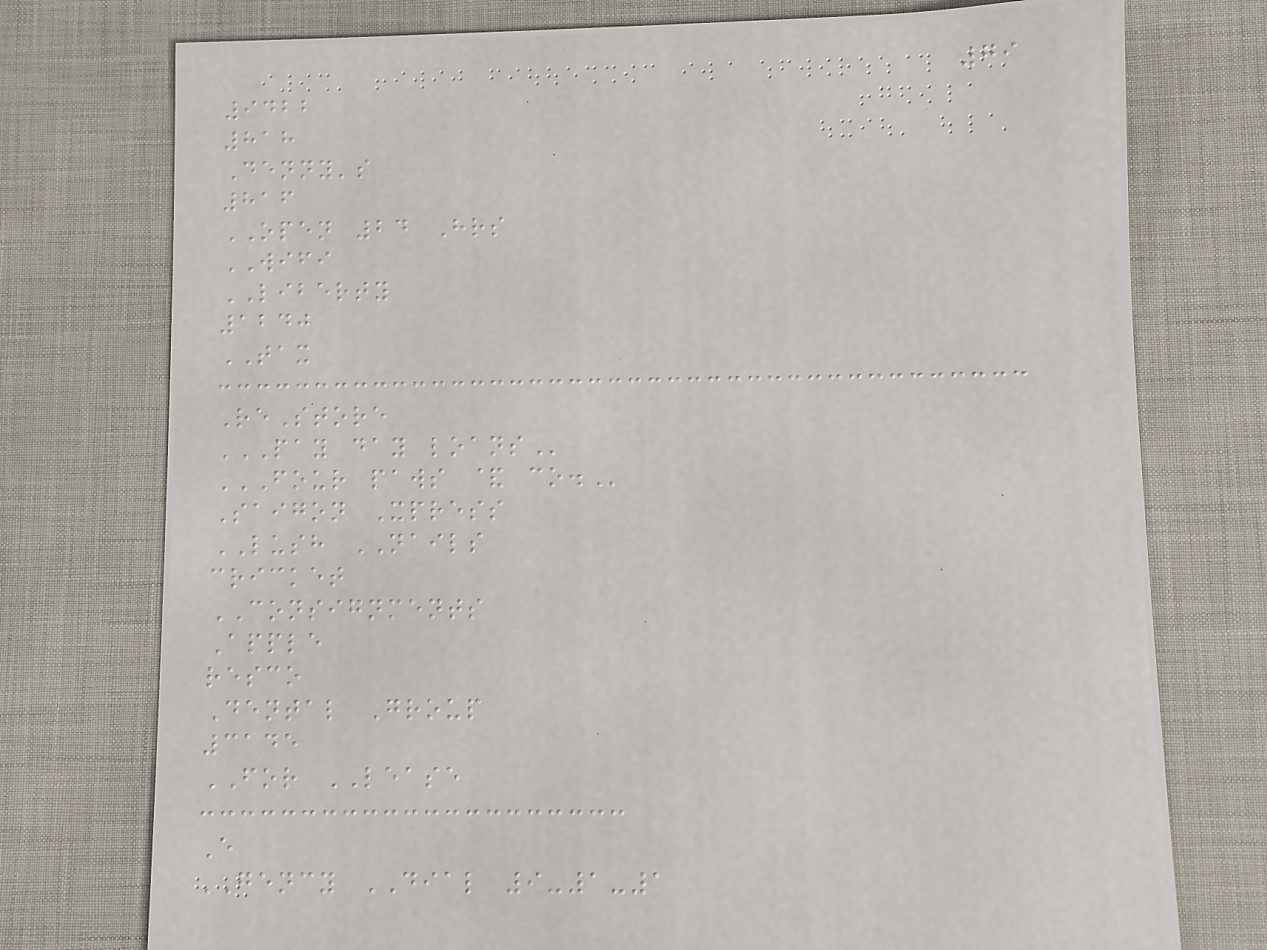79
9422
818
Denny's
816
OPEN 24 Hrs
WIFI
LIBERTY
1240
TAX
ReStore
PAY DAY LOANS
FOUR PAWS & CO.
Saigon Xpress
LUSH NAILS
cricket
CONSIGNMENTS
Apple
resco
Dental Group
3145
FOR LEASE
E
GENCY DIAL 9-1-1
